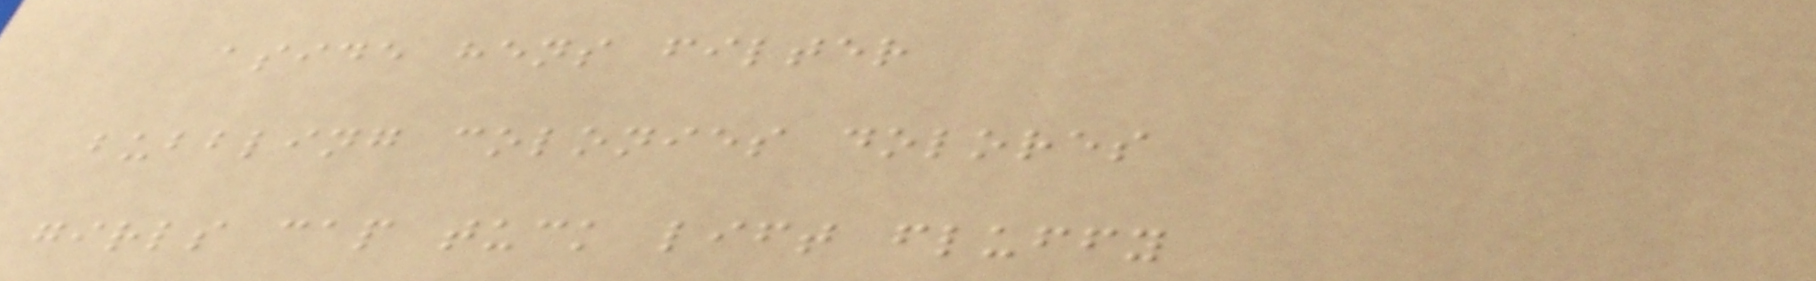aside hens filter
bubbling colonies dolores
girls cap tuck lift fluffy
